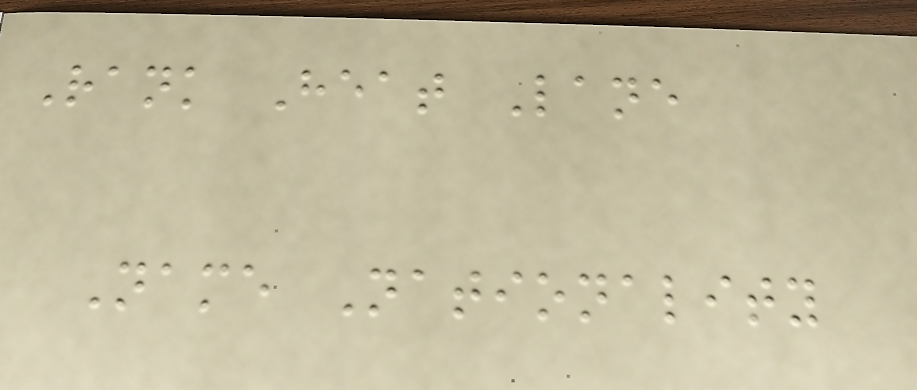Rank Heat Lane
Name Nationality
